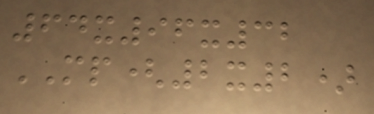64x96x32
MP(2x2)
